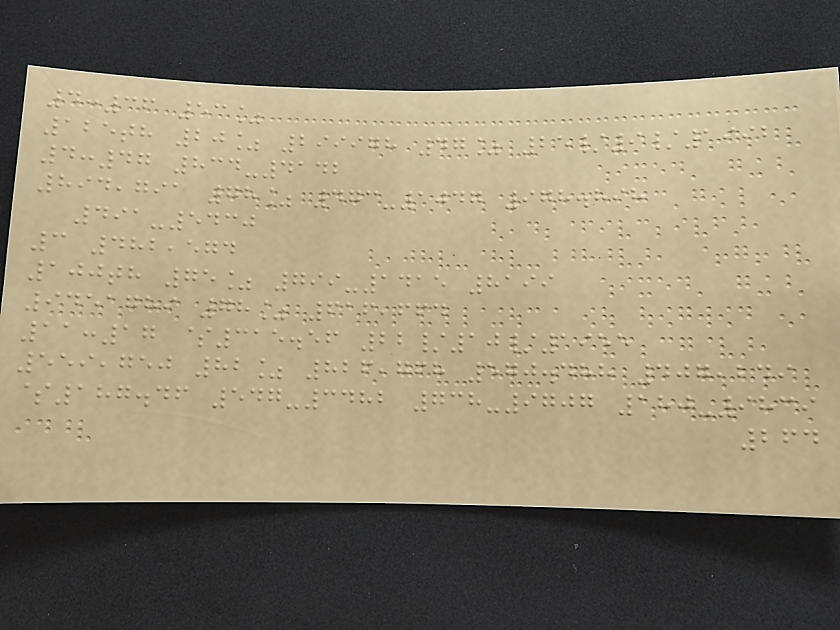4:36 53%
125th 20% 299978 47% 25/9/1992
4:47 834-4142
894,791 78% 473-1047 978.898
491-5430
3 482,574
100th 75% 799-1415 8199
9451789 78% 616,664
11:17 $315.56 22/10/1955
559,750 82% 826,768 570.488 407,249
$187.46 547-3482 738-9707 180-9839
264
